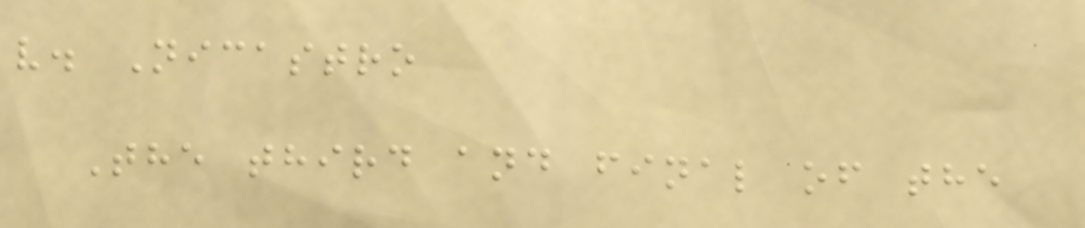v. Nicastro
The third and final of the
